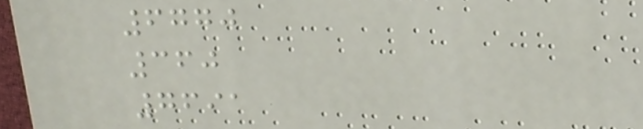6770
360
7691
